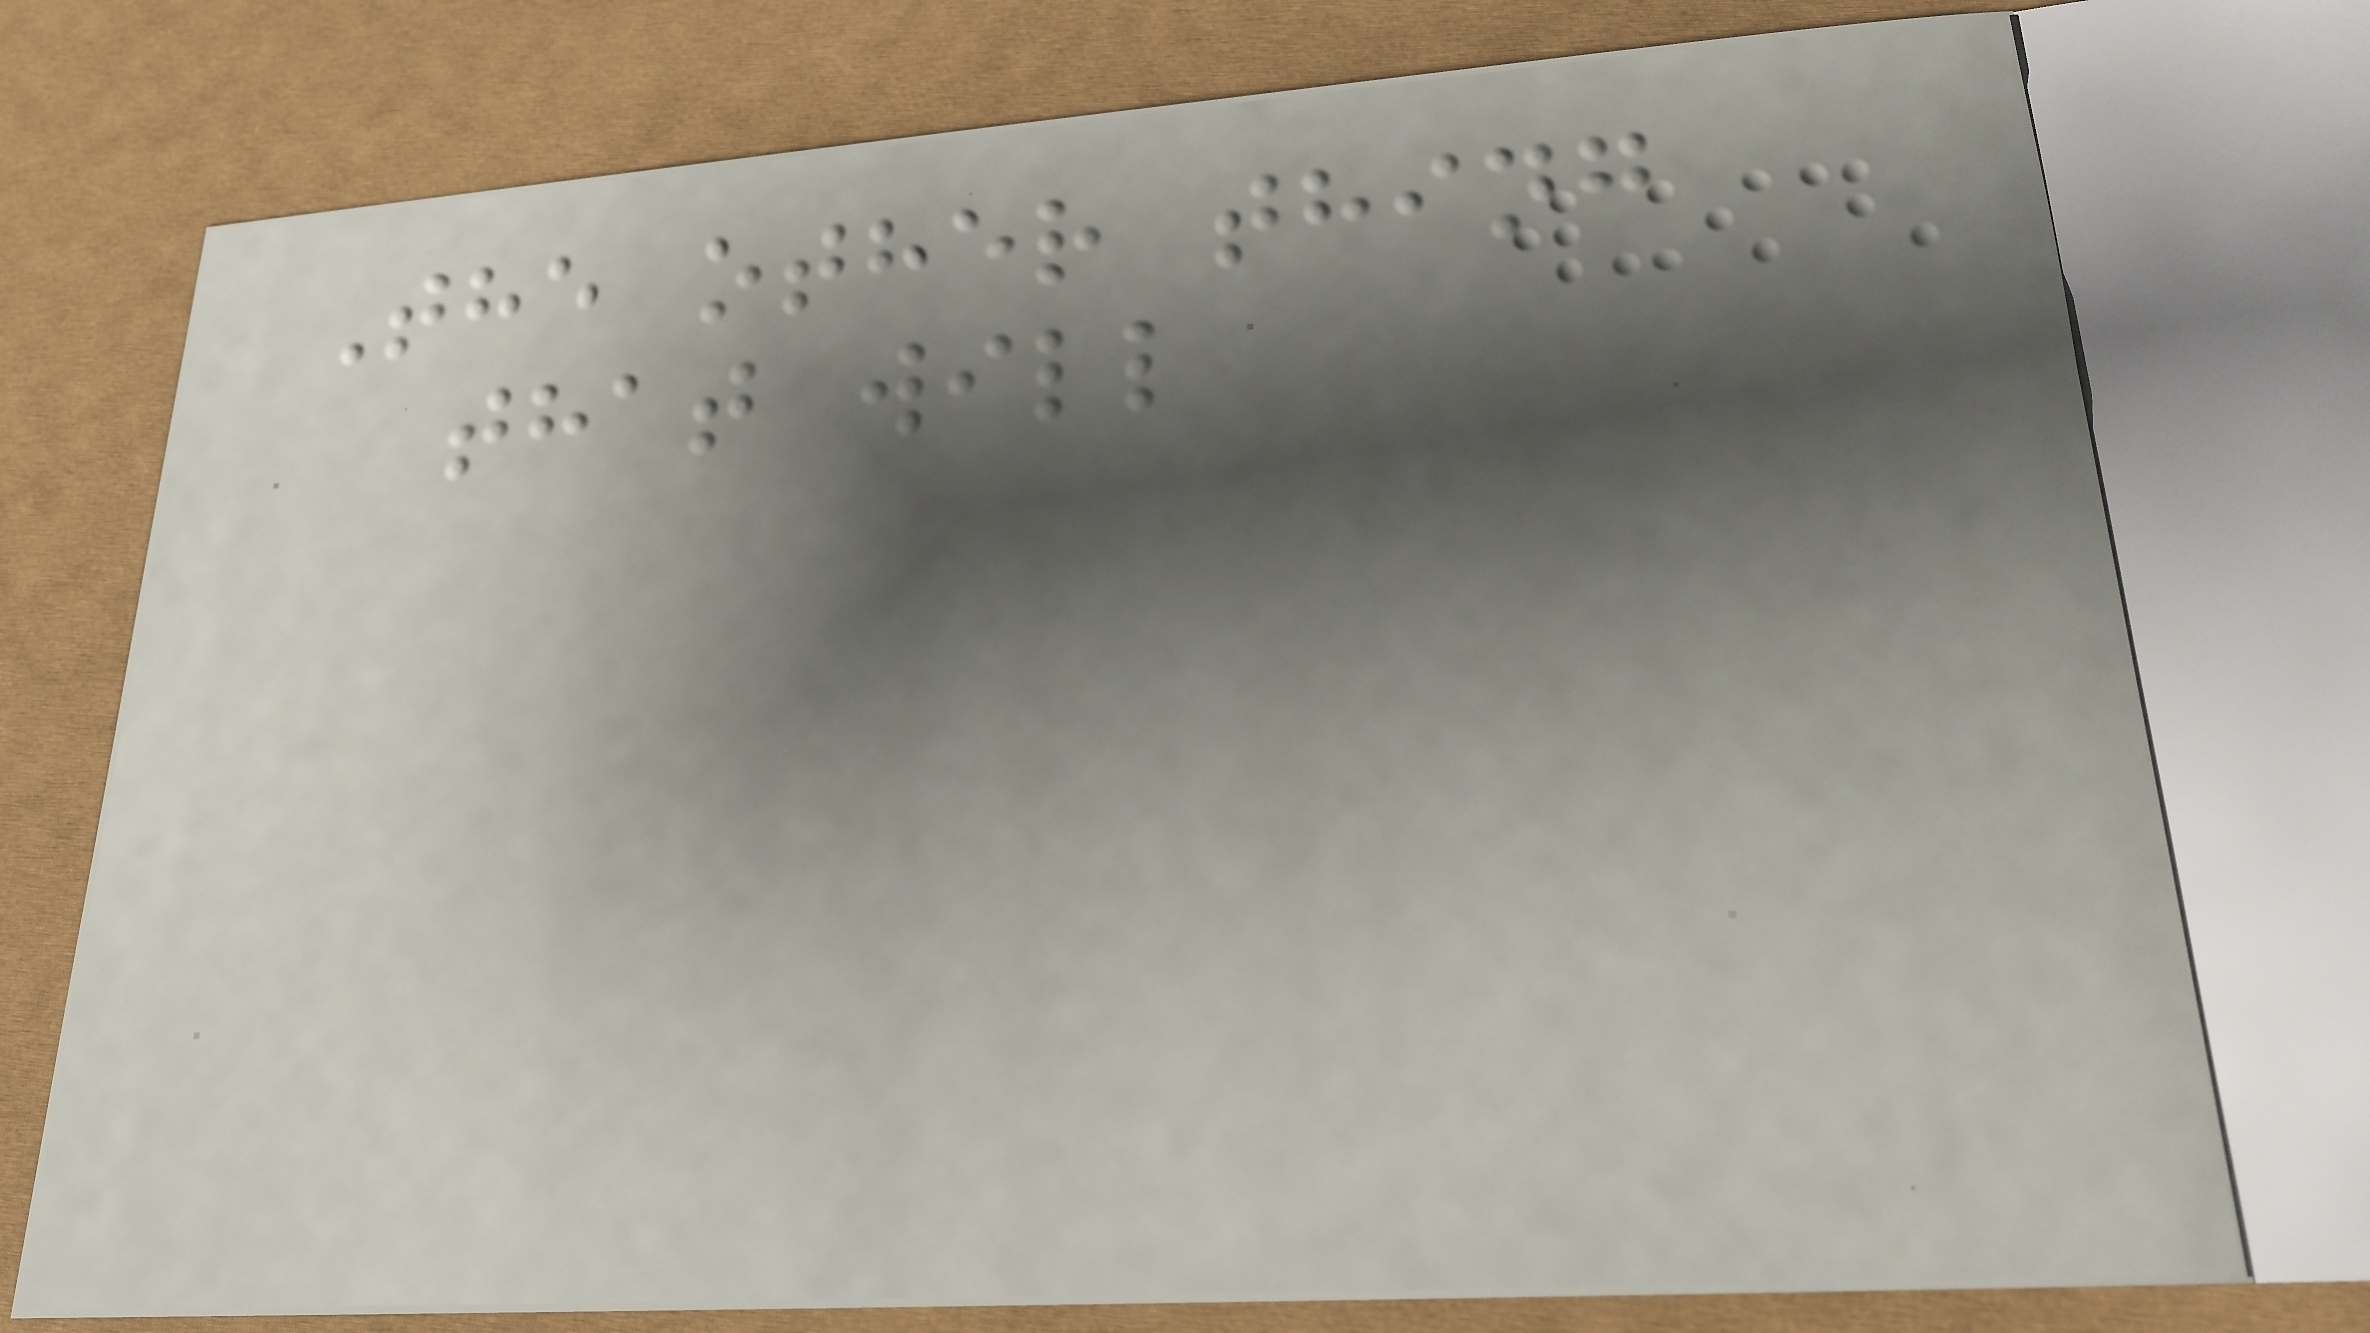The other thing
that will
